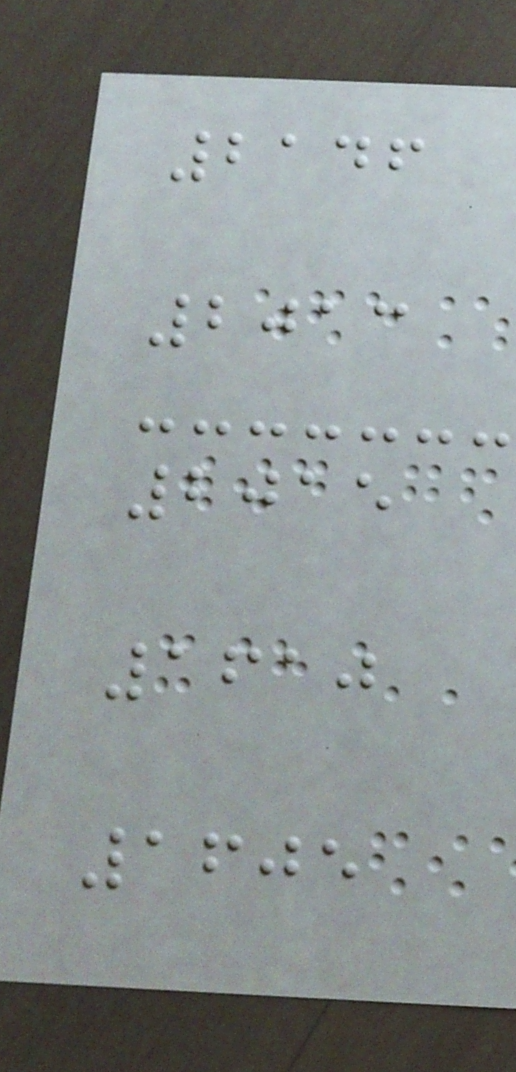2146
2013
2015
1610
1605
